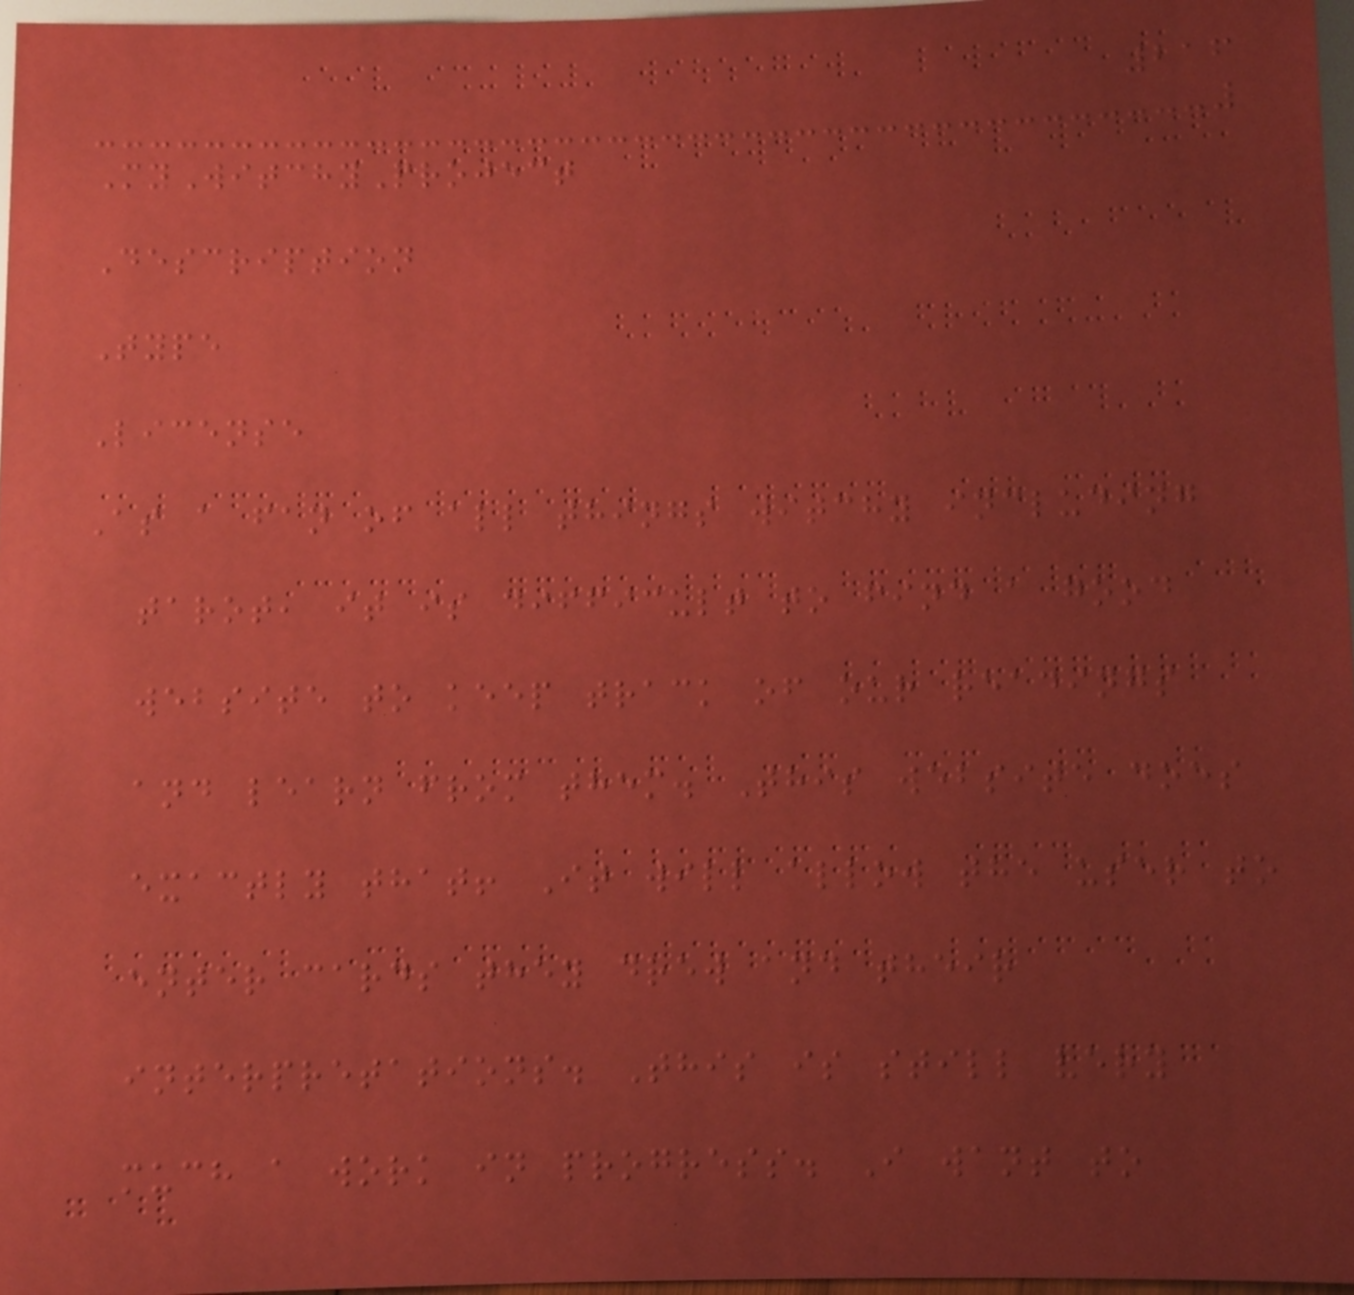216
MyWitchyProject
Description
Type
License
As a fan of all things witchy including
tarot, it is difficult to find a good
website to keep track of our readings
and learn from them. This website does
exactly that! It will allow the user to
enter cards they drew and their
interpretations. This is still very
much a work in progress. I want to
